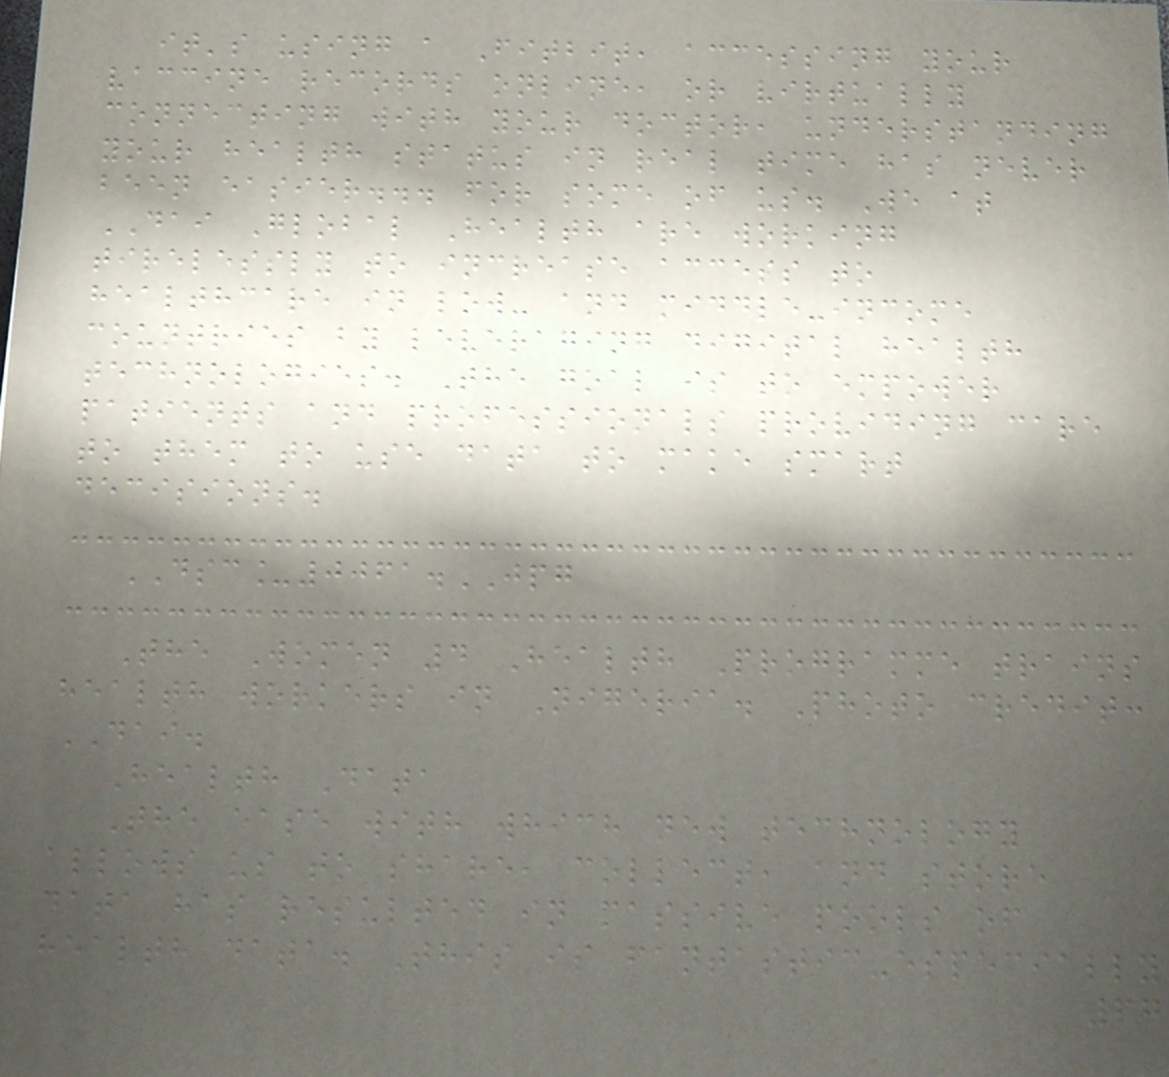it's using a Fitbit, accessing your
vaccine records online, or virtually
connecting with your doctor, understanding
your health status in real time has never
been easier... for some of us. We at
DAI Global Health are working
tirelessly to increase access to
healthcare in low- and middle-income
countries by leveraging digital health
technologies. The goal is to empower
patients and professionals providing care
to them to use data to make smart
decisions.
DSC_0061.JPG
The Women 4 Health Programme trains
health workers in Nigeria. Photo credit:
DAI.
Health Data
The ease with which new technology
allows us to share, collect, and store
data has resulted in massive pools of
health data. This is fantastic-especially
67
